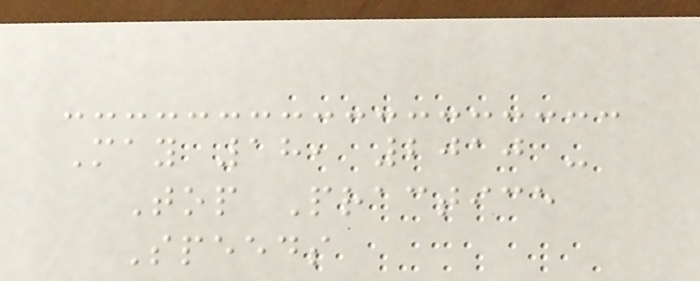May 18, 2010 -
Top Practice
Speeds
